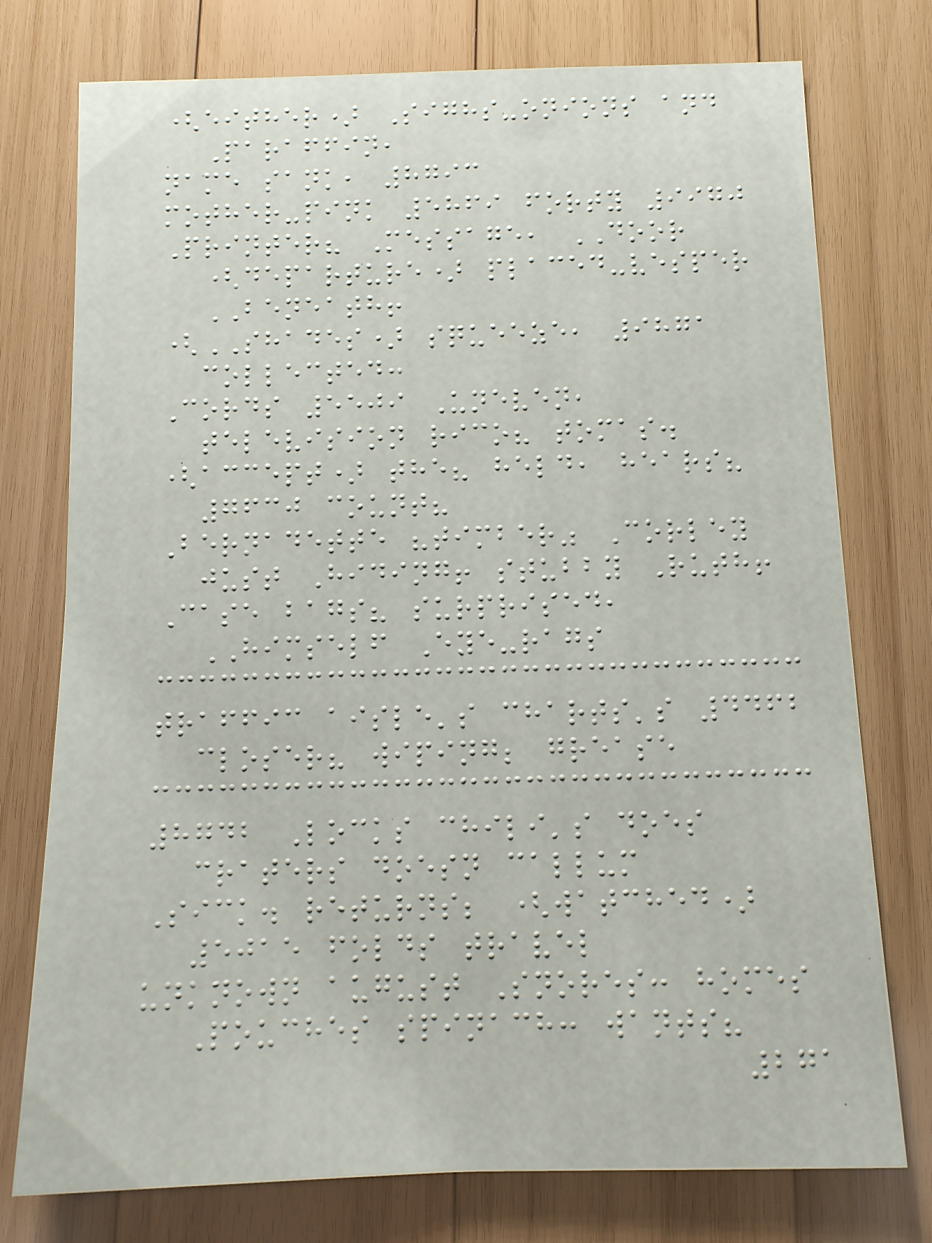(either) Sighs-onions and
Paraffin,
name sank, 8793
mother-pink 5869 forty 9970
Printer? Message, DOOR
(departure) placed-vesper
BENEATH!
(SHADES) squeeze, 9871
collected:
Cords 5509 Uneven,
television rico? tomas.
(accept) the? held, hears?
7630 count?
Bernadette "timber" Corley
just Hiding! stubby Ruth!
Case bags? surprised,
HIMSELF Eye-rags
traffic aisle's charts's 4462
closer? wiping; grease
8742 Locks chili's does
craters doesn callum
Sick. returns; (watched)
5015 folds travel
unknown august Snores: homes
Pouches spinach: wants?
271
